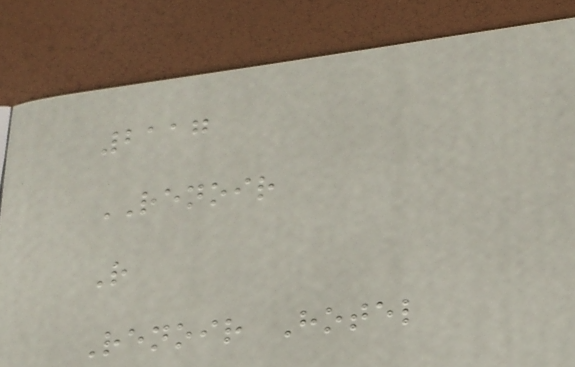2117
RENOIR
R
Renoir Hotel
